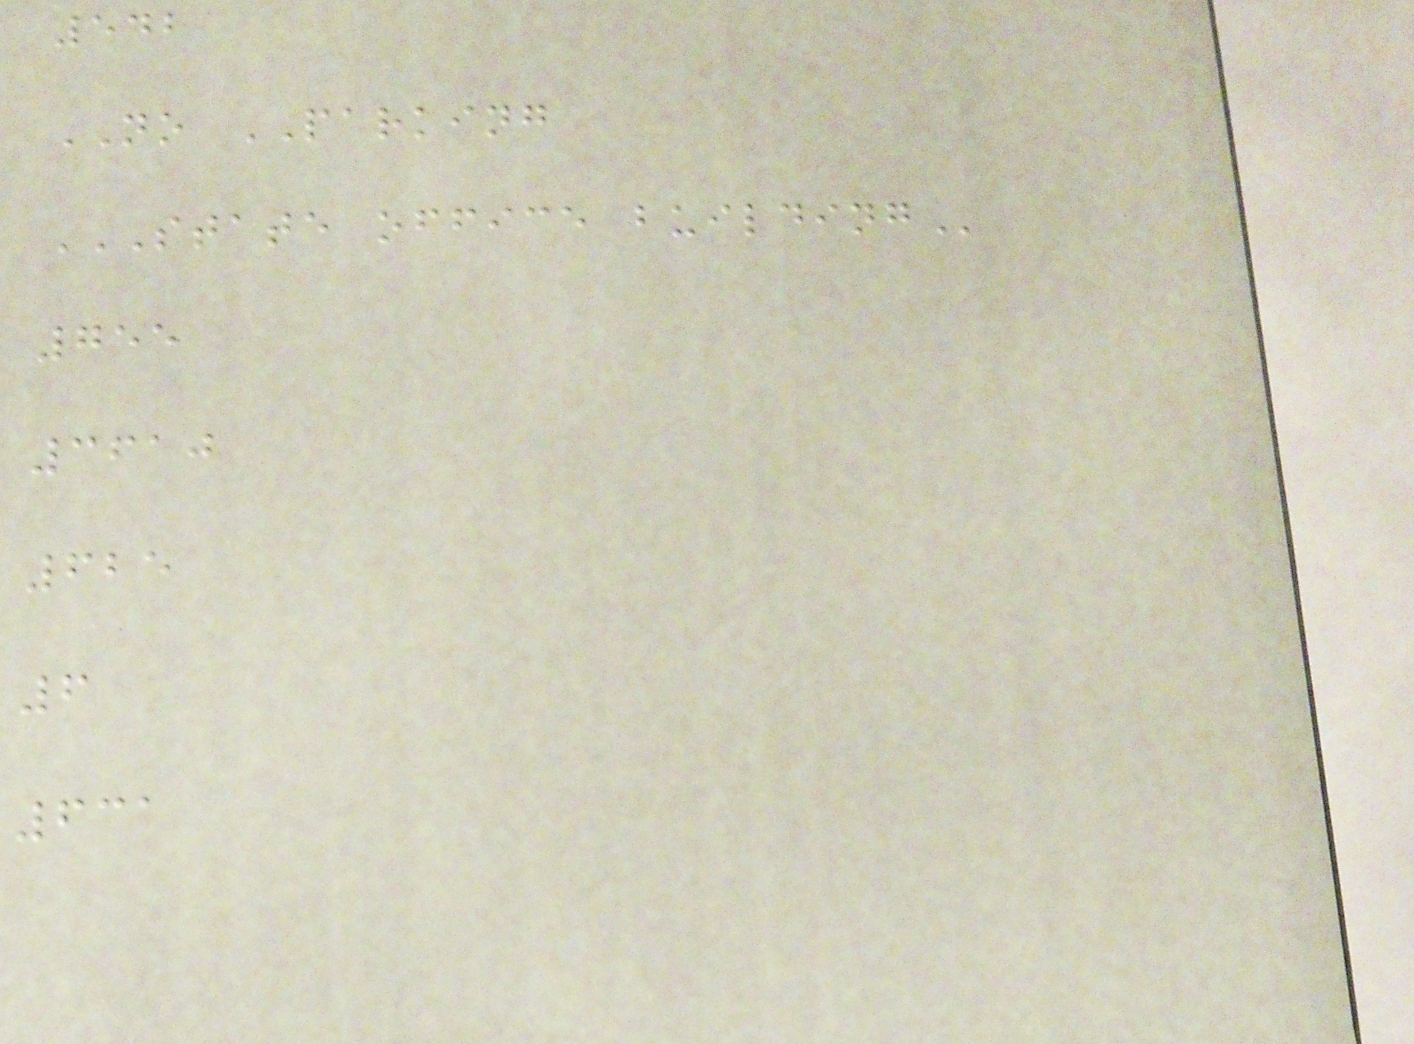542
NO PARKING
STATE OFFICE BUILDING
755
3610
625
6
631
